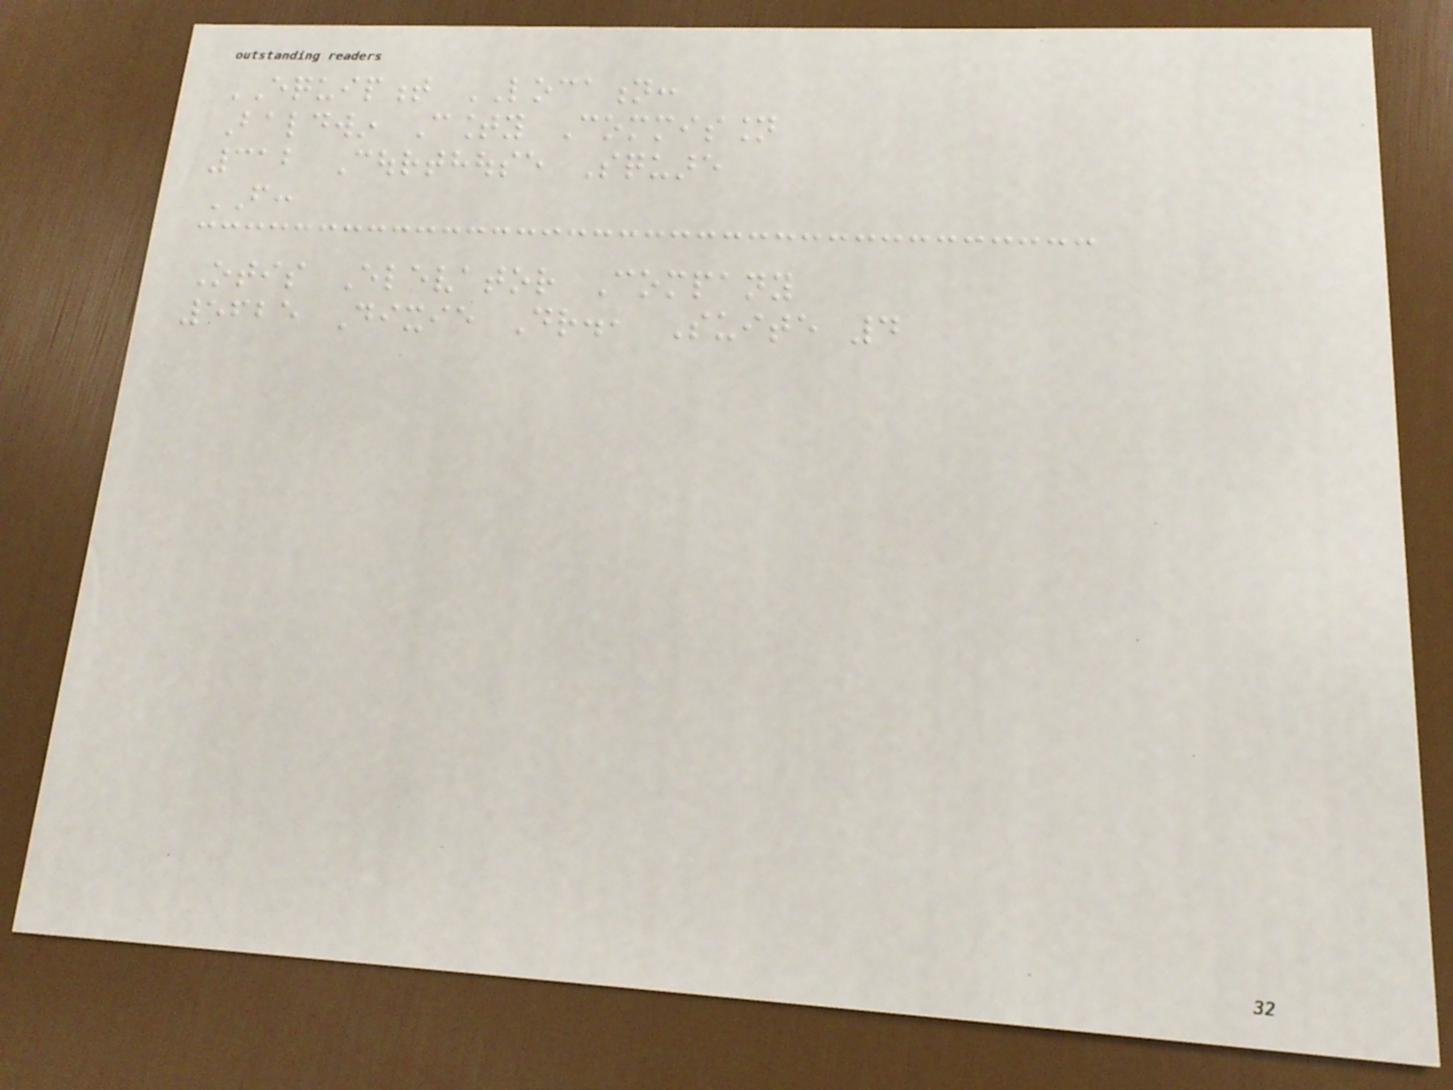EQUIPMENT LOCATION:
Baldwin County Commission
312 Courthouse Square
FROM:
Otis Elevator Company
5625 Dixie Dr., Suite 4
